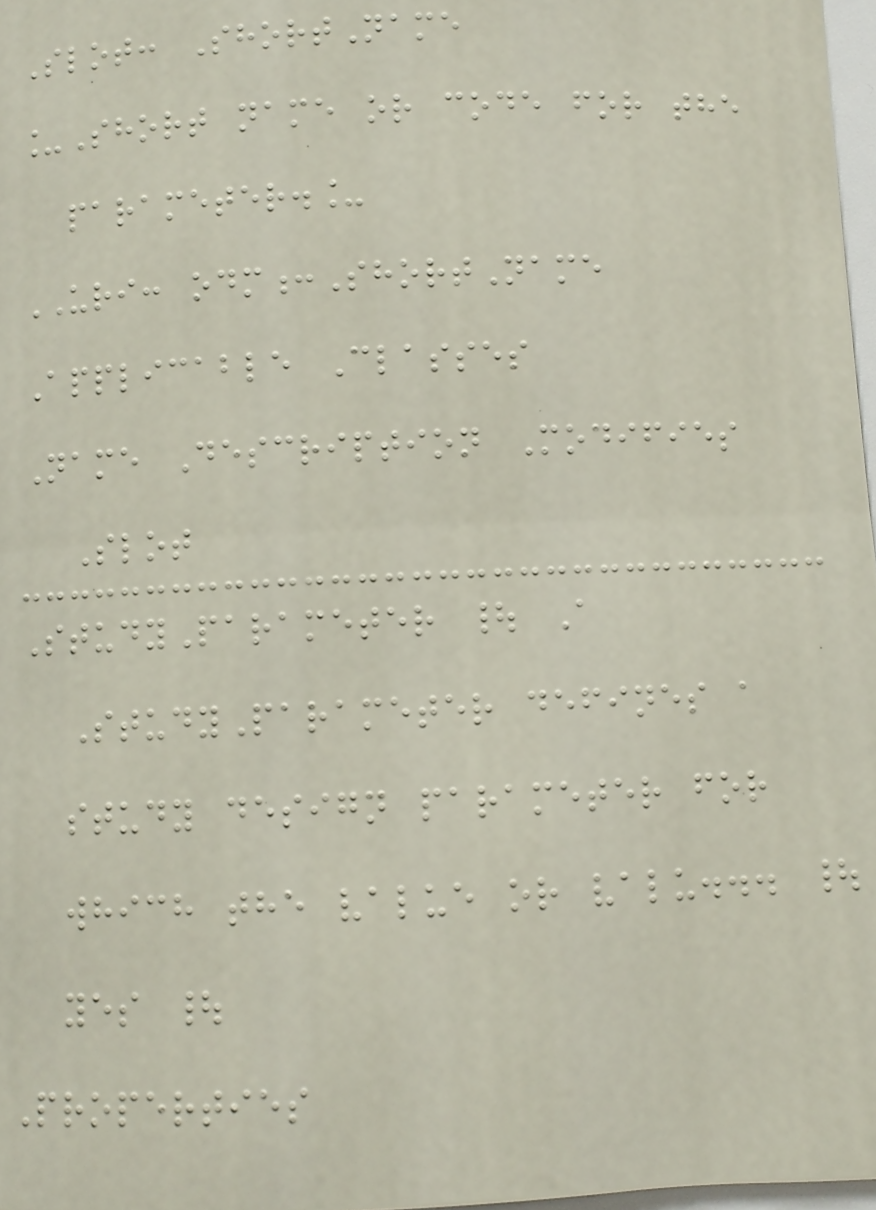Slot: ShortName
_Short name or code for the
parameter._
URI: odm:ShortName
Applicable Classes
Name Description Modifies
Slot
StudyParameter | A
StudyParameter defines a
study design parameter for
which the value or valu... |
yes |
Properties
